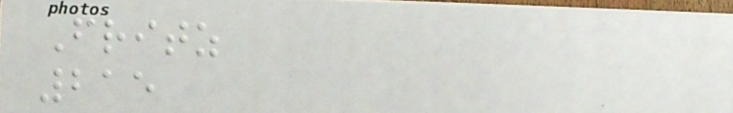Fritz
215
